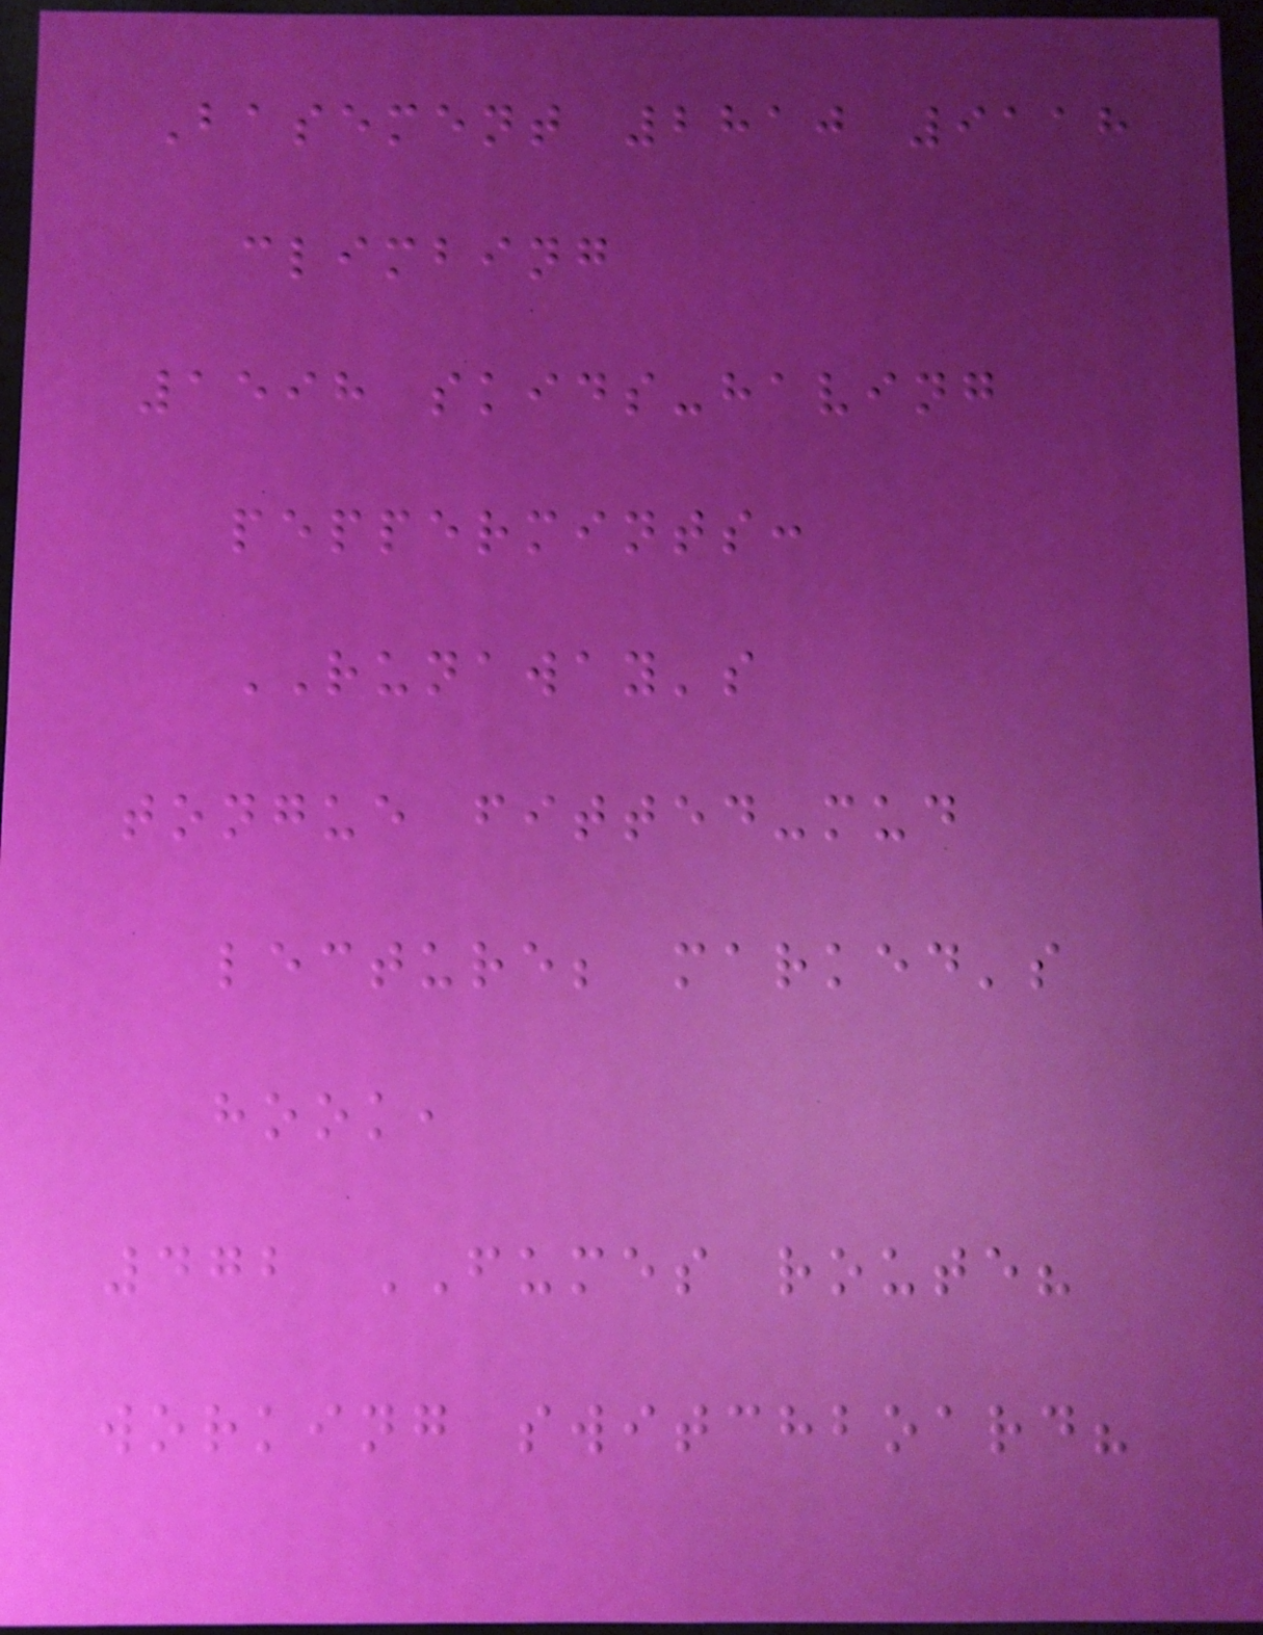Basement 2810 9118
climbing
1598 skids-having
peppermints:
RUNAWAY's
tongue fitted-mud
lecture; marked's
hook,
472 FUMES route?
working switchboard?
